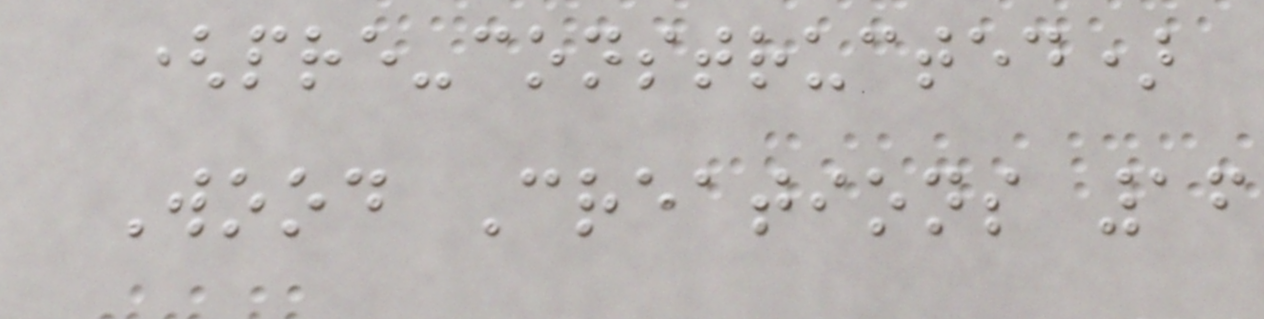(pre-constructed)
Wood Creations 16
